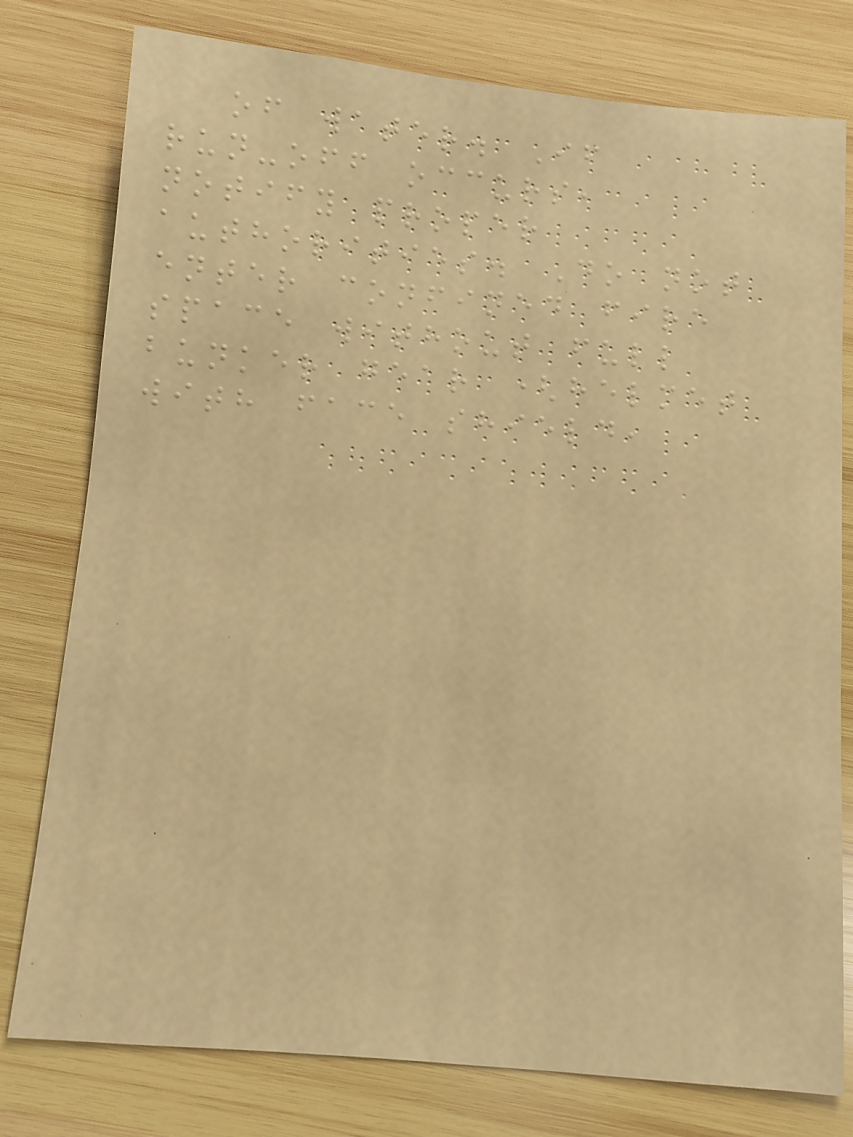of water. If
run-off occurs,
notify proper
authorities. Do not
enter confined fire
space without full
bunker gear (helmet
with face shield,
